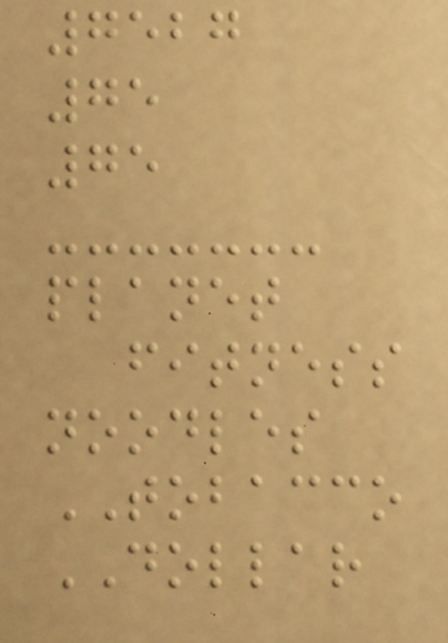7527
75
75
planet
fitness
noodles
TOBACCO
DOLLAR
